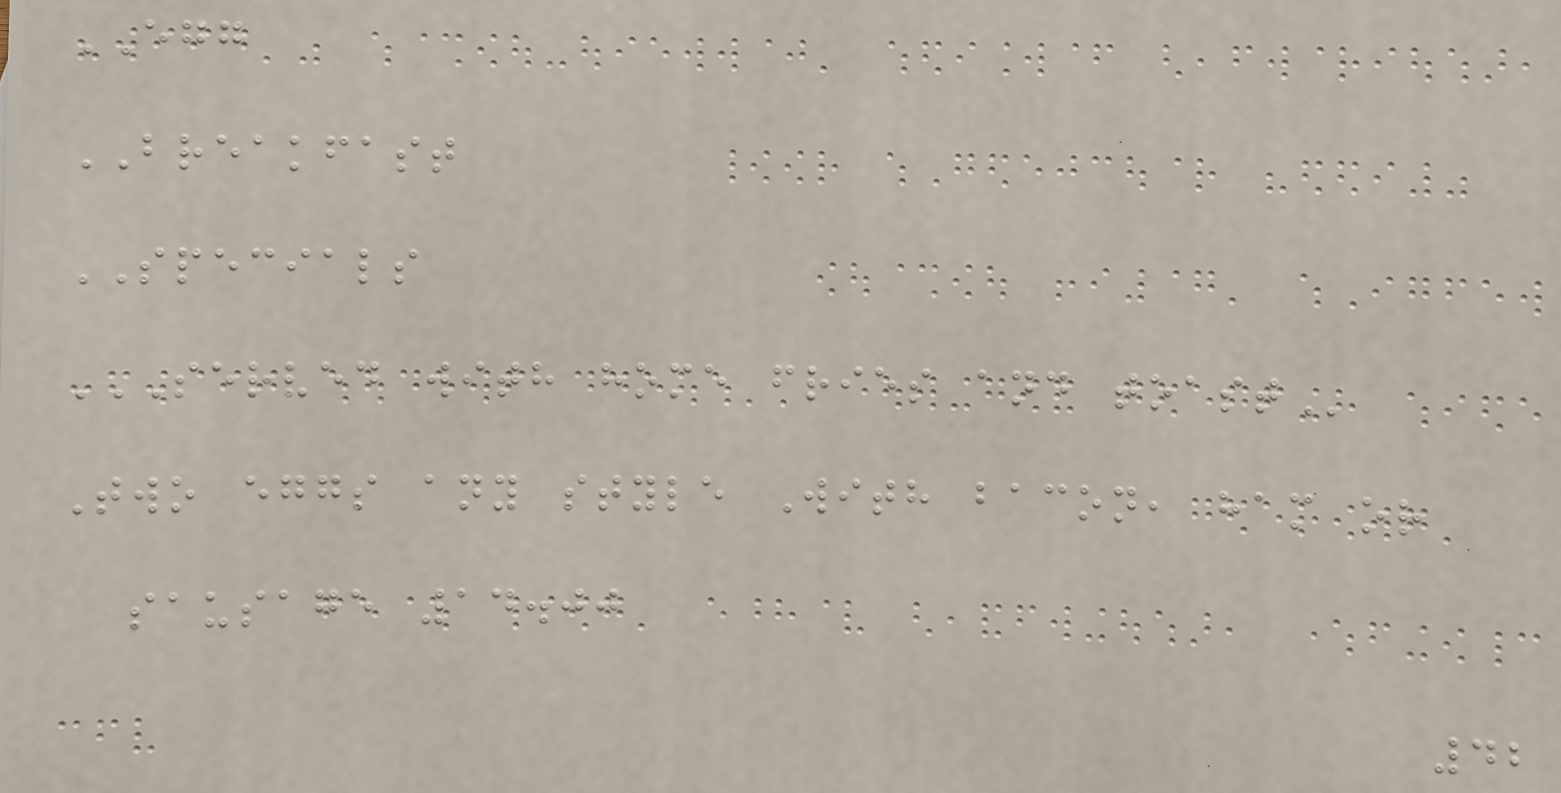EGG
BREAKFAST
SPECIALS
SERVED WITH HOME FRIES AND TOAST
Two eggs any style With bacon, ham or
sausage 14.00
42
